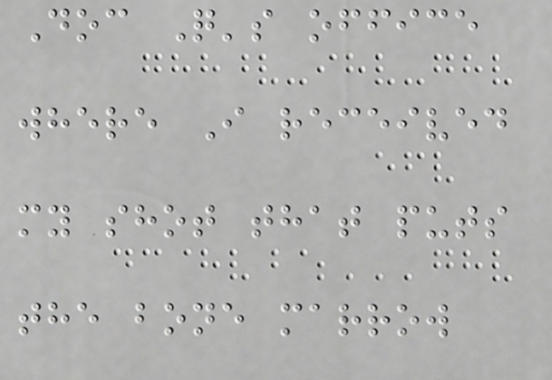Doc Q's office
where I received
my shot that puts
the bone marrow
